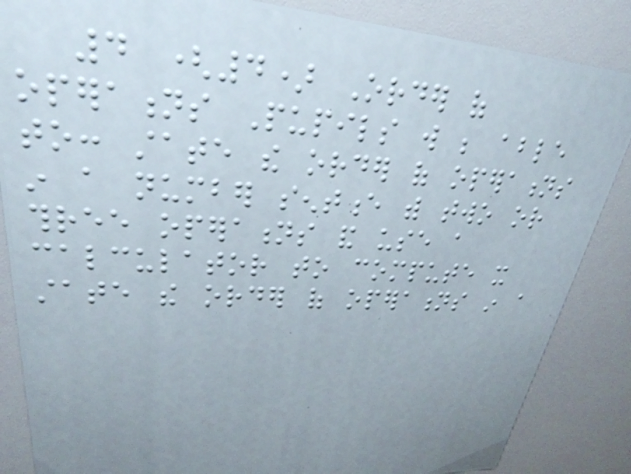4 (4) Order of
operations Pupils will be able
to: state the order of operations
in a number sentence with two or
three operations and use a
calculator to compute it
state the order of operations in a
